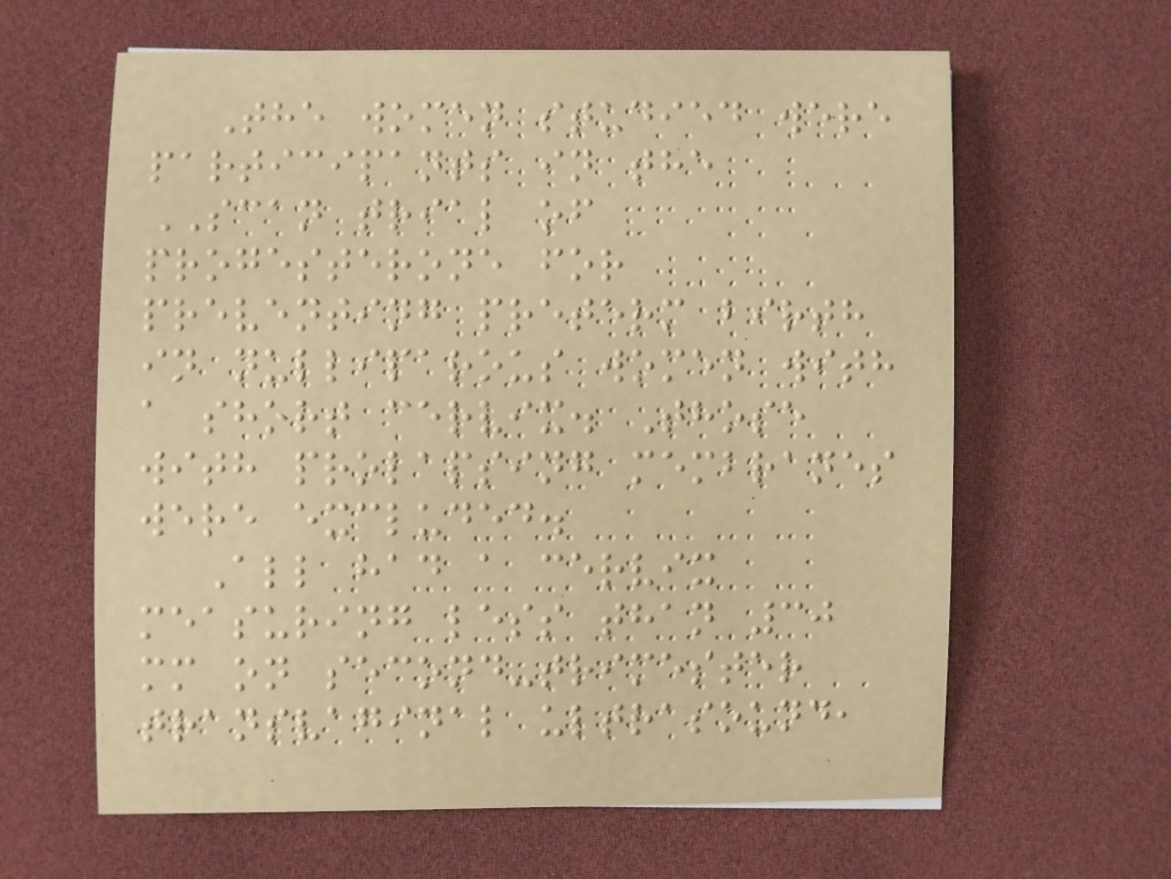The women studied were
participants in the
SCAN trial of
progesterone for
preventing preterm birth
in nulliparous women with
a short cervix. Those
with prolapsing membranes
were excluded.
All had a cervix
measuring less than 30
mm on second-trimester
transvaginal ultrasound,
